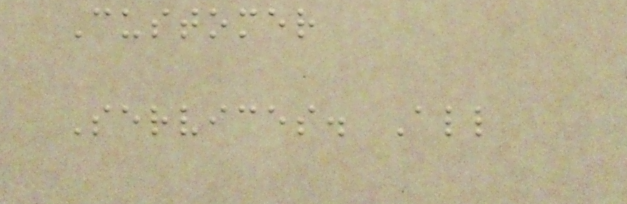Customer
Services. All
